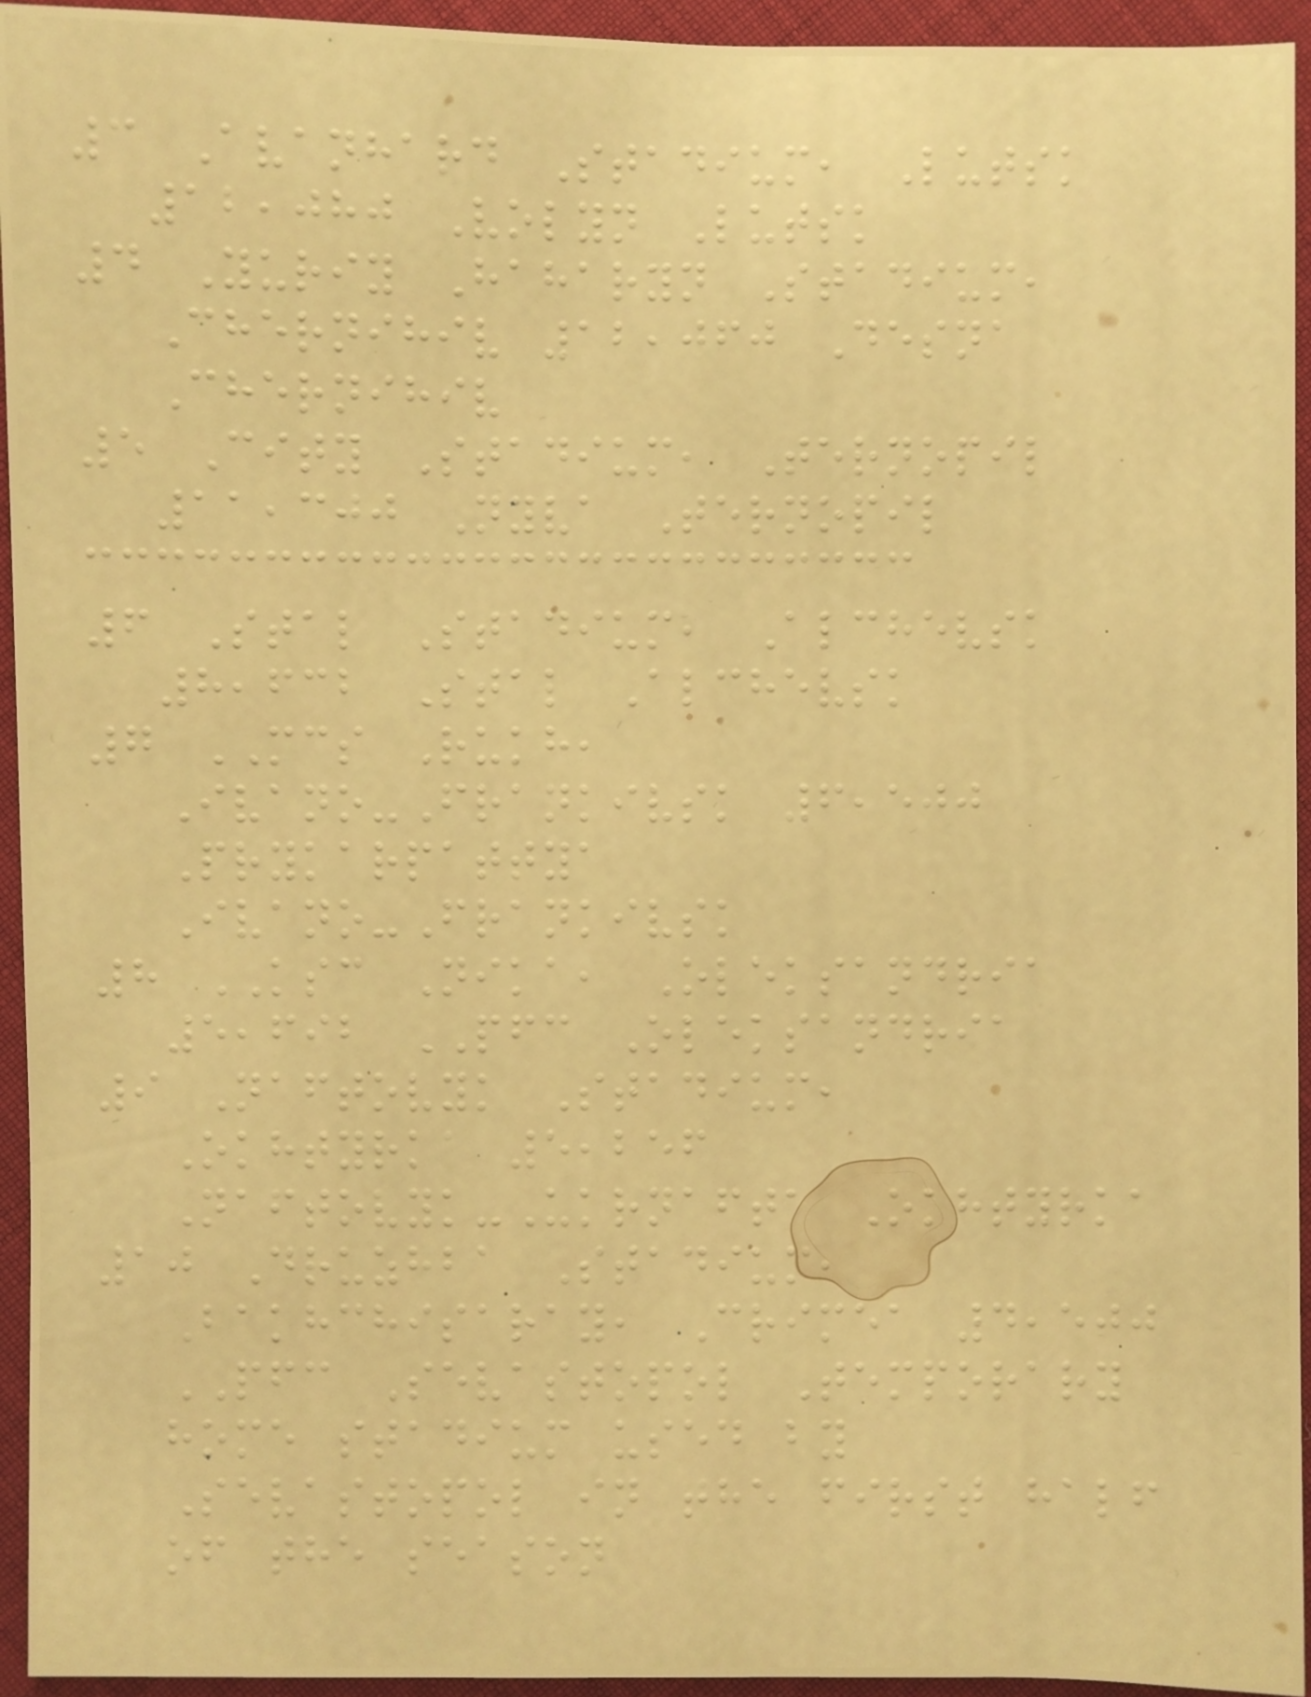3 Avanhard Stadium, Lutsk
12,080 Volyn Lutsk
4 Yuriy Haharyn Stadium,
Chernihiv 12,060 Desna
Chernihiv
5 City Stadium, Ternopil
11,300 Nyva Ternopil
6 Stal Stadium, Alchevsk
8,632 Stal Alchevsk
7 MCS Rukh,
Ivano-Frankivsk 6,500
Prykarpattya
Ivano-Frankivsk
8 KSC Nika, Oleksandria
5,692 PFC Oleksandria
9 Naftovyk Stadium,
Okhtyrka 5,256
Naftovyk-Ukrnafta Okhtyrka
10 Druzhba Stadium,
Bakhchisaray, Crimea 4,500
PFC Sevastopol Temporary
home stadium used by
Sevastopol in the first half
of the season
